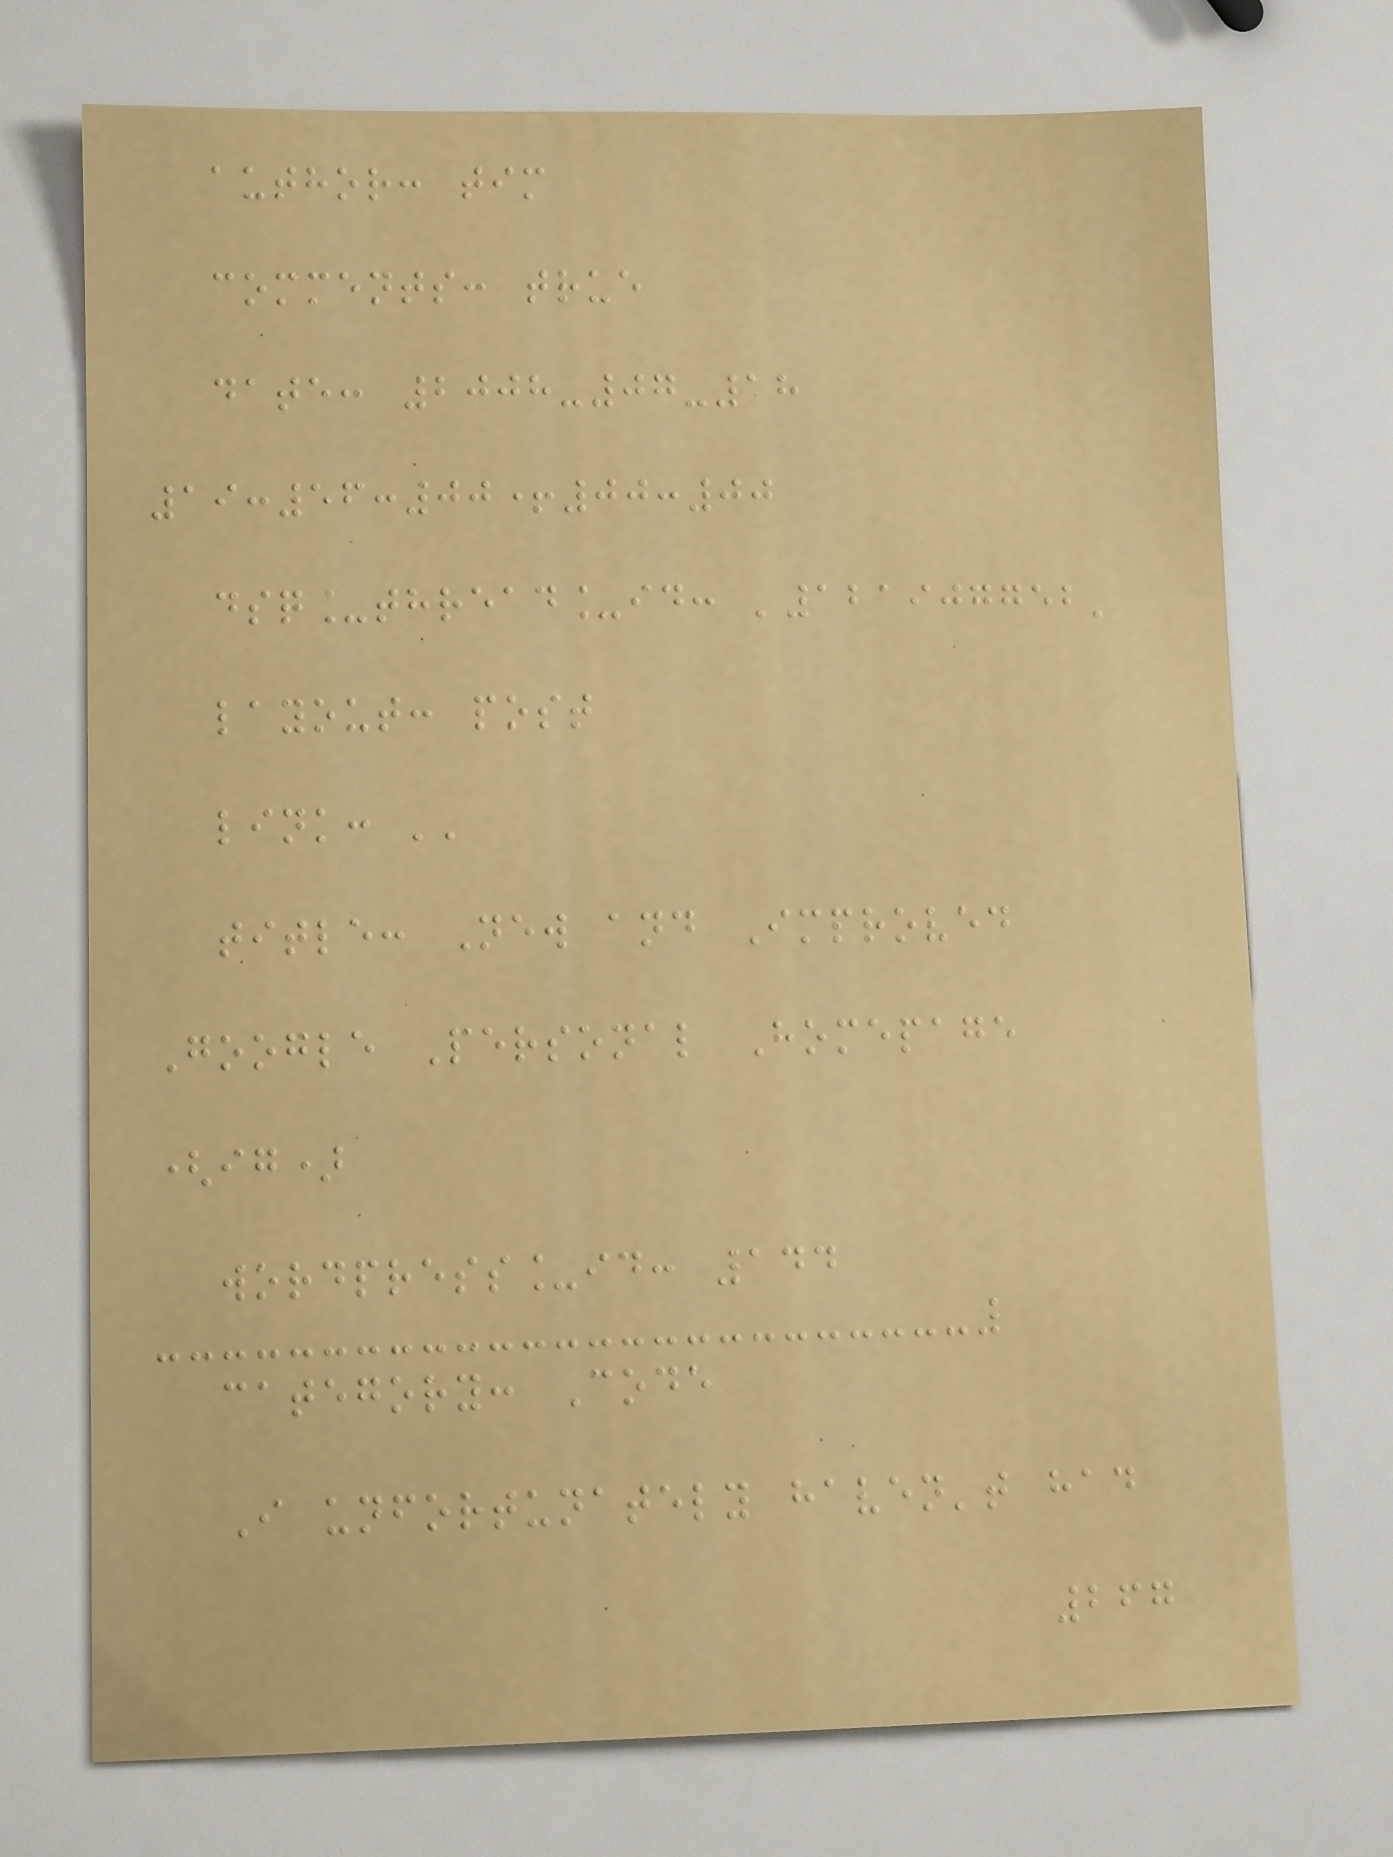author: tim
comments: true
date: 2008-07-18
19:56:00+00:00
dsq_thread_id: '121907752'
layout: post
link: ''
title: New and Improved
Google Personal Homepage
(ig)
wordpress_id: 144
category: Code
I unfortunately haven't had
267
